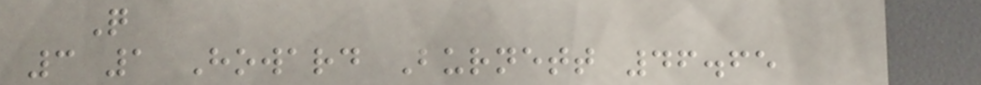Q
3 1 Howard Burnett 46.65
